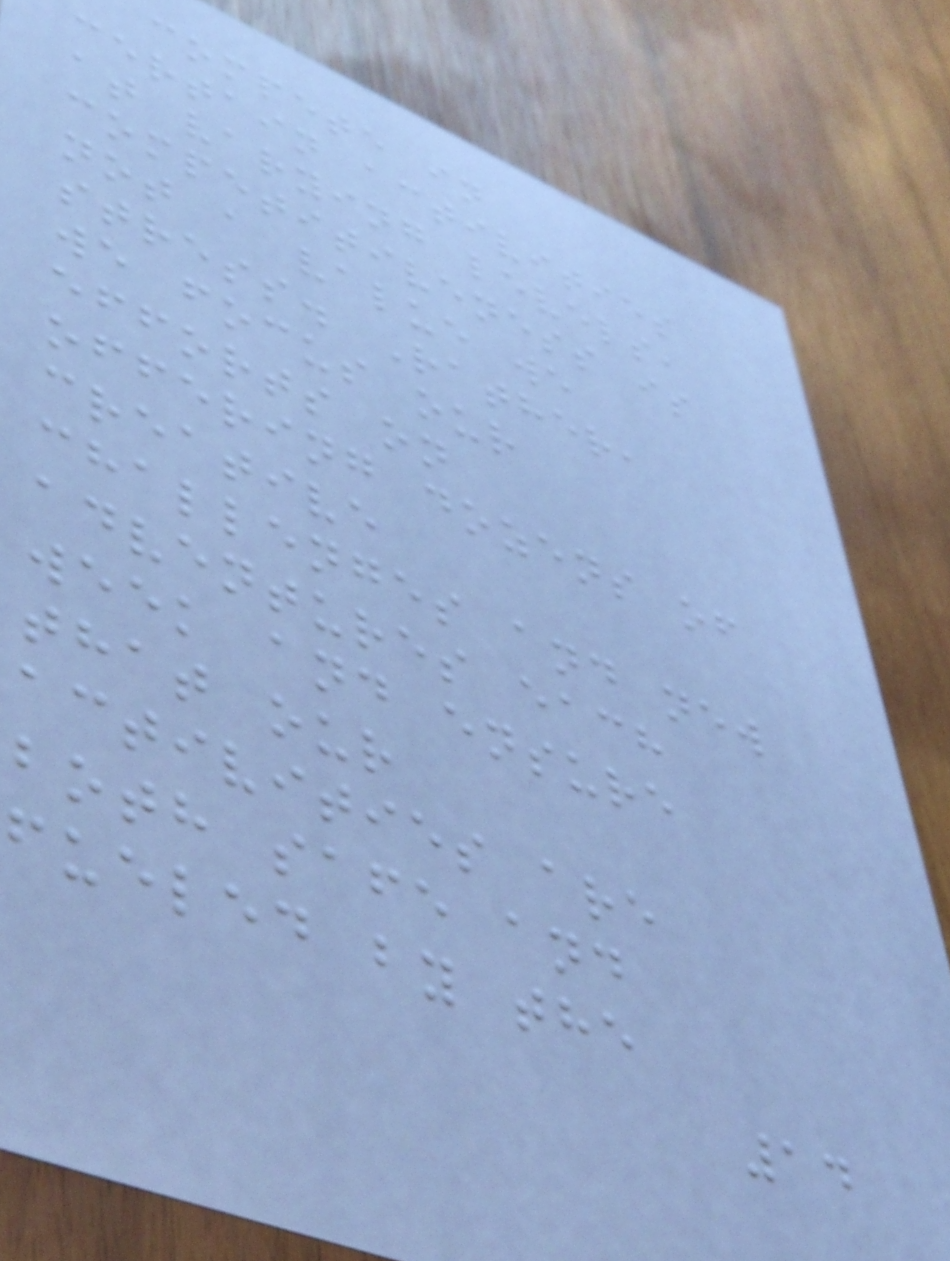compete in
certain activities
at varying levels,
competitiveness is
not a value we
stress. Rather,
we focus our
efforts on
offering dozens of
creative
challenges and new
adventures each
week and ensure
that our
activities are
both safe and
fueled by the
14
